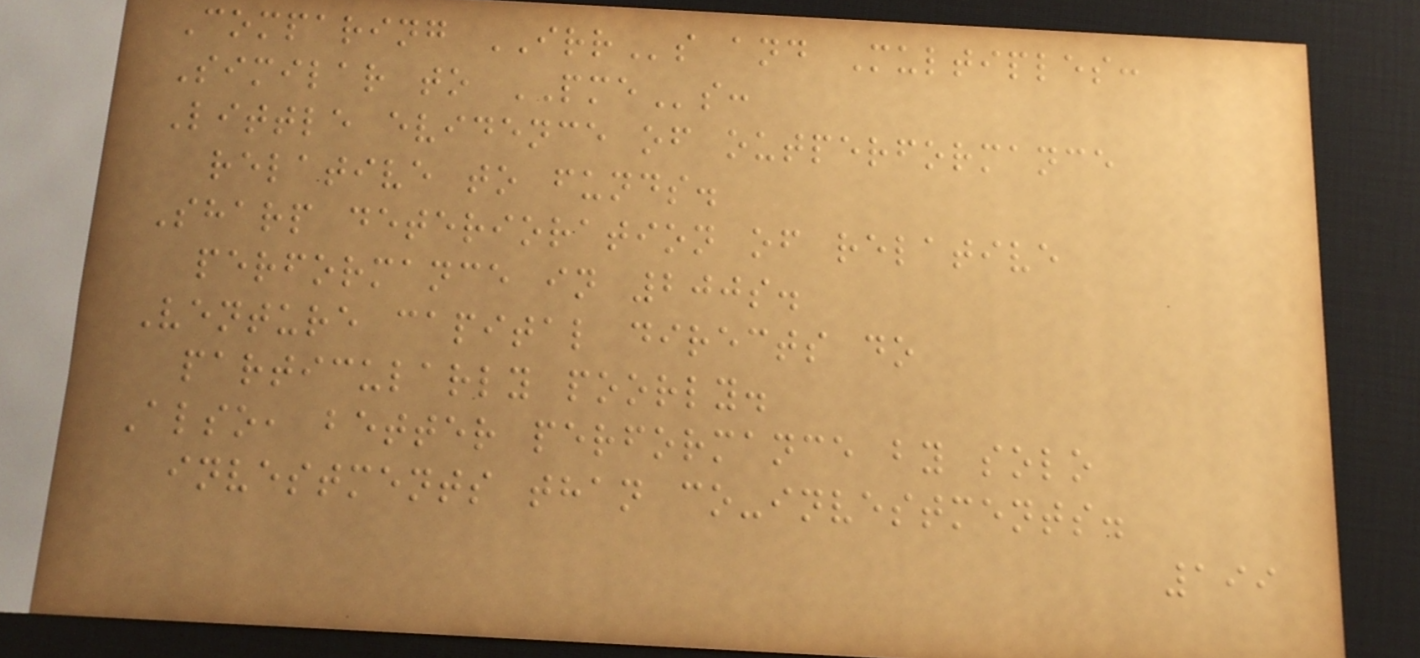Comparing IRRs and Multiples:
Similar to PMEs:
Little evidence of outperformance
relative to funds.
Sharp deterioration of relative
performance in 200s.
Venture capital directs do
particularly poorly.
Also, better performance by solo
investments than co-investments.
199
